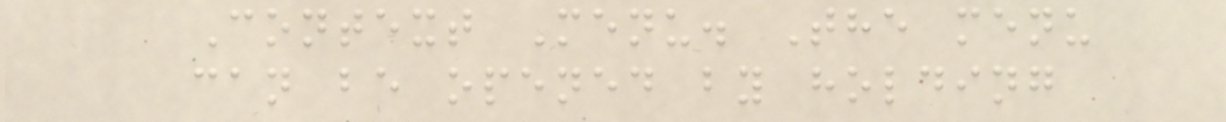Context Menu. The menu
can be opened by holding
